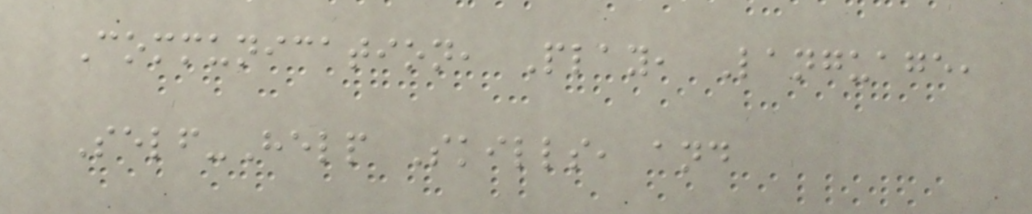Communication, Play, Language,
Self-Help Skills, and
